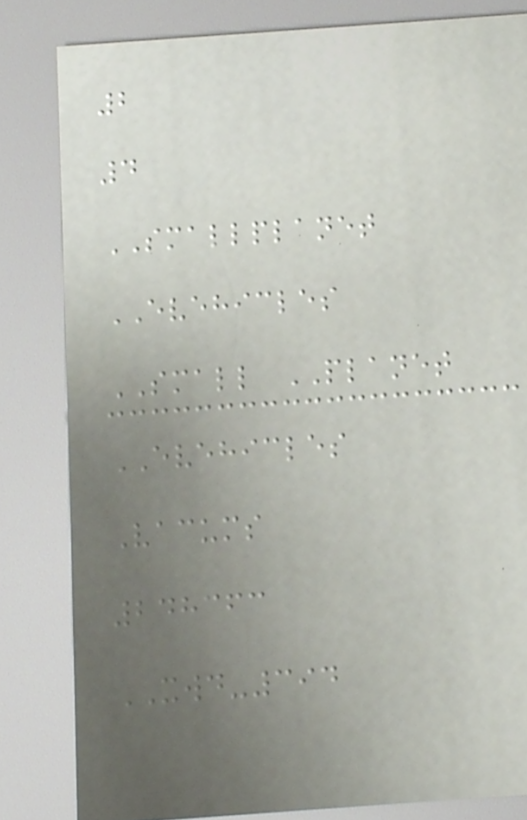2
4
SMALLPLANET
EVEHICLES
SMALL PLANET
EVEHICLES
Vacums
248363
XWD-394
